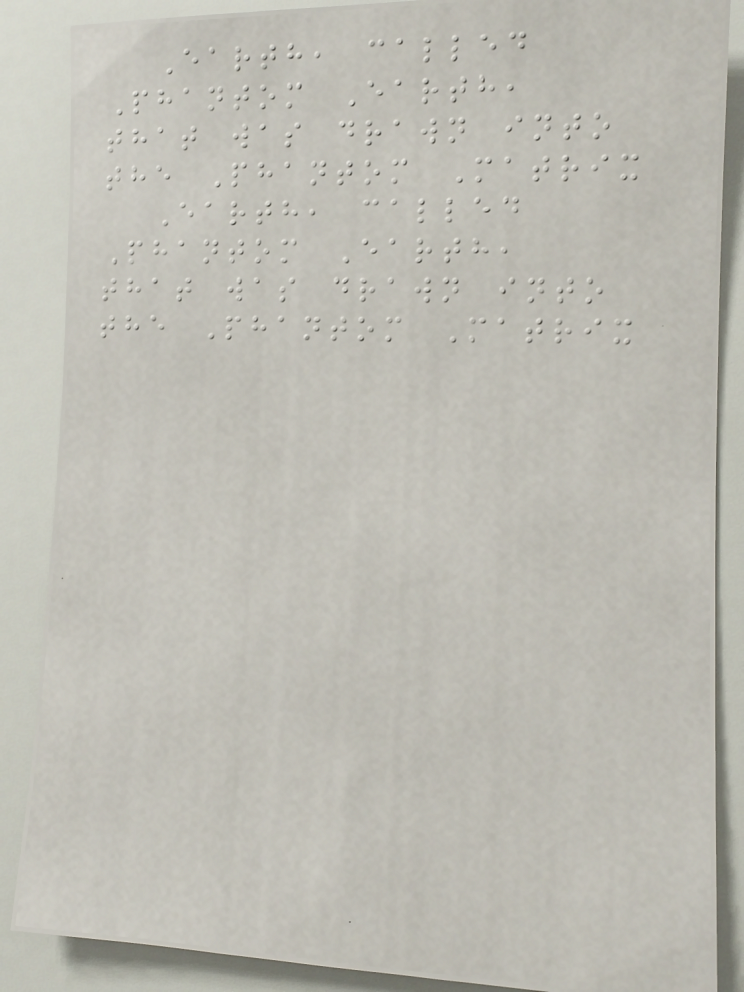Earth, called
Phantom Earth,
that was drawn into
the Phantom Matrix
Earth, called
Phantom Earth,
that was drawn into
the Phantom Matrix
